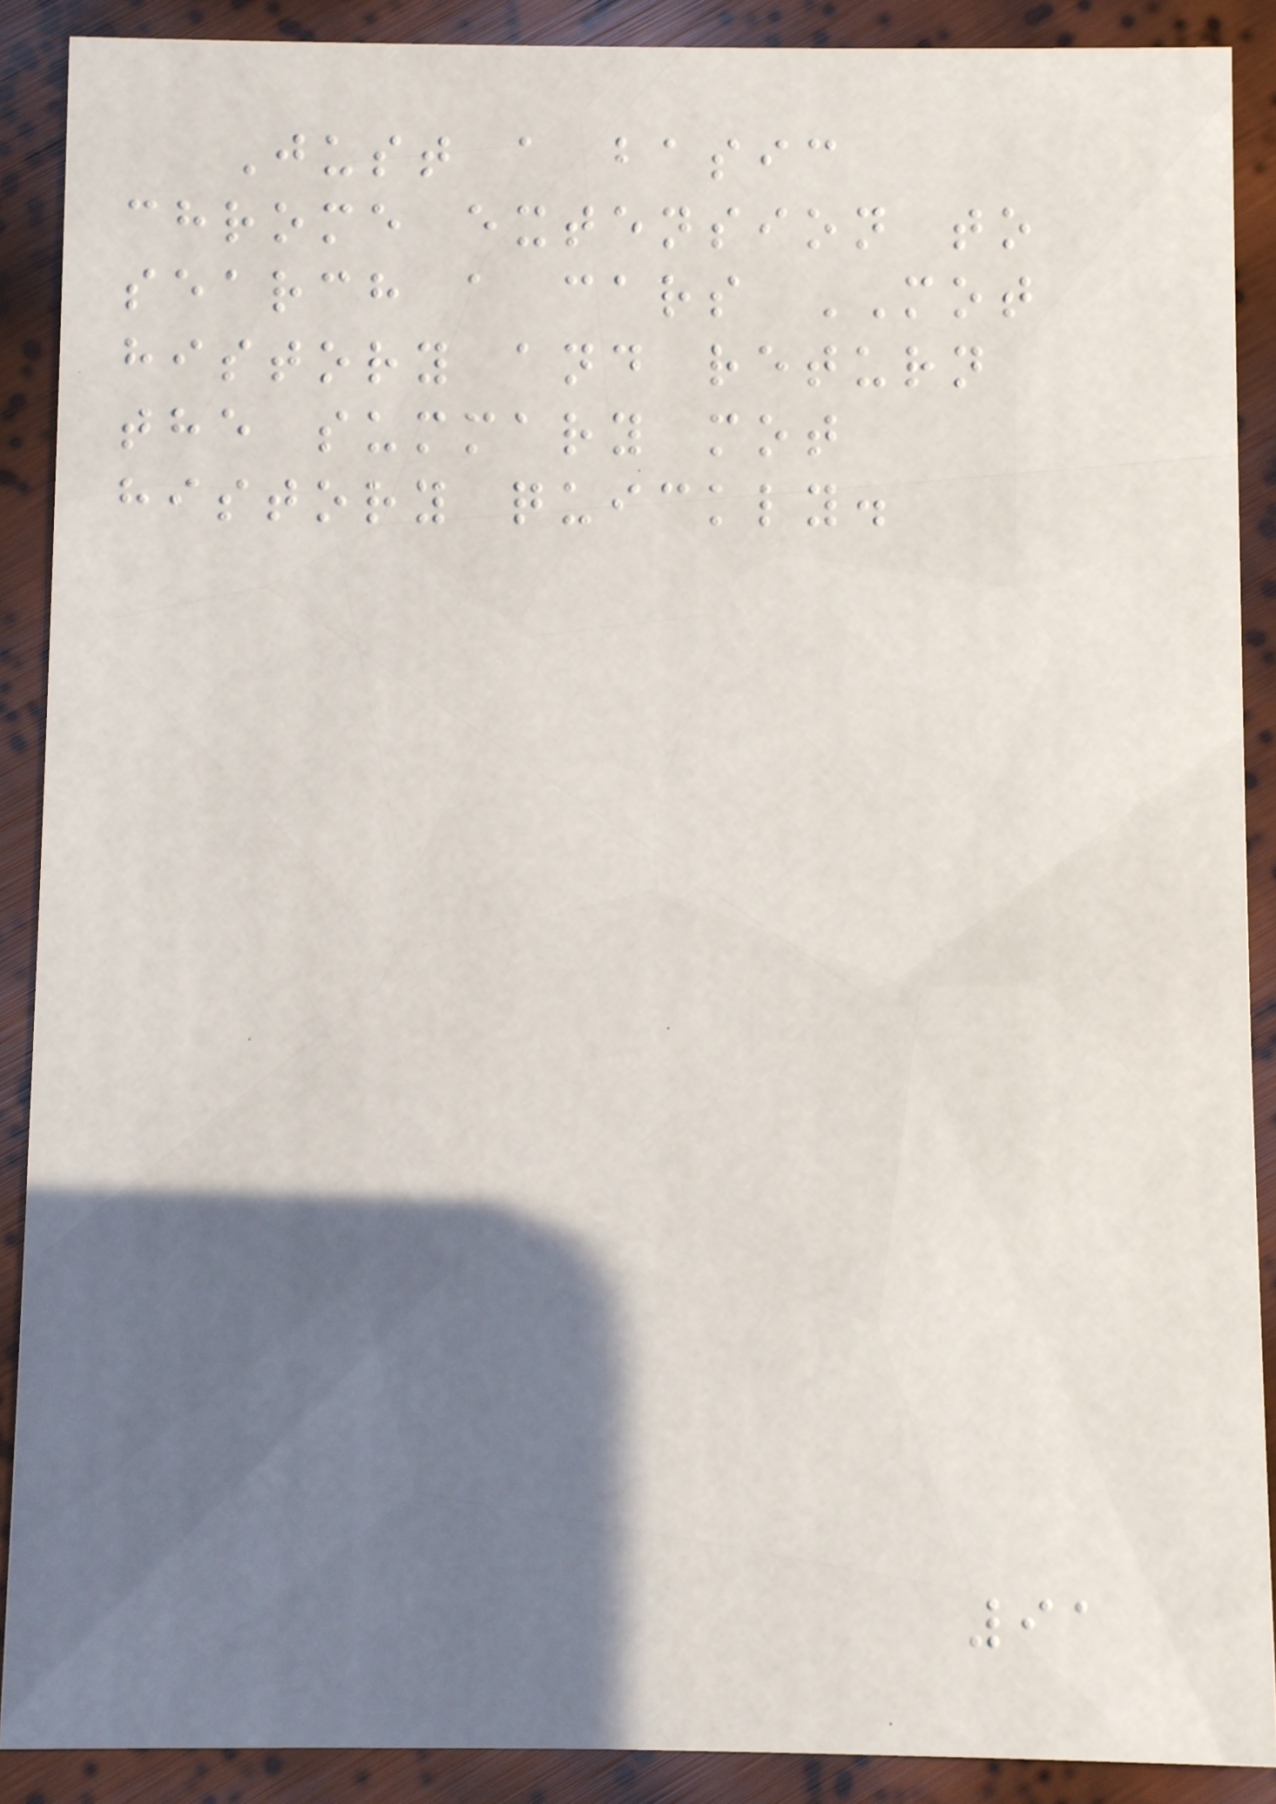Just a basic
chrome extension to
search a cars MOT
history and return
the summary mot
history quickly.
91
